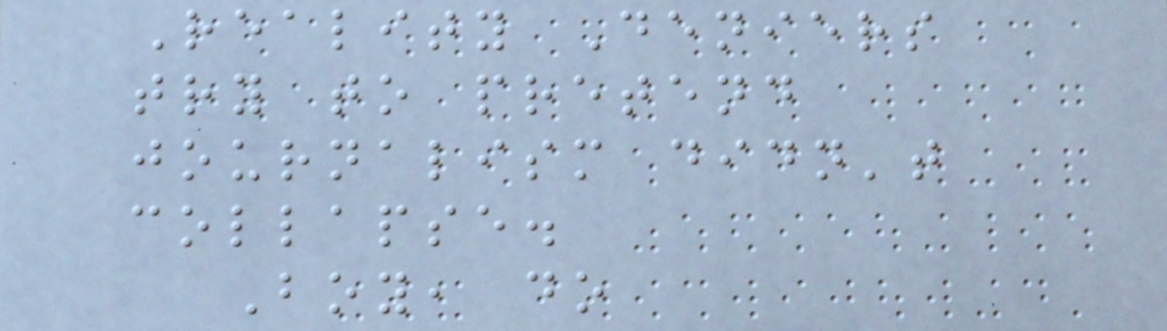Reality Deniers
try to pretend
journalism didn't
collapse.
Boy, do
